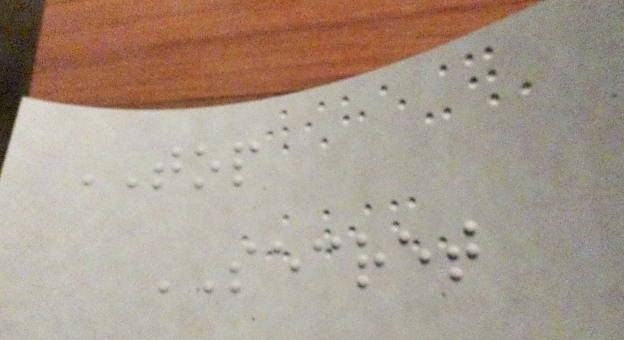TOP
SECRET
